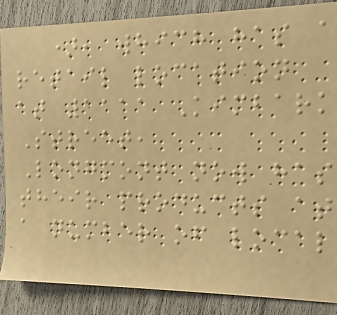), which has a
retail location
at 1111 Kimbark
Street,
Longmont now has
their products at
a number of local
